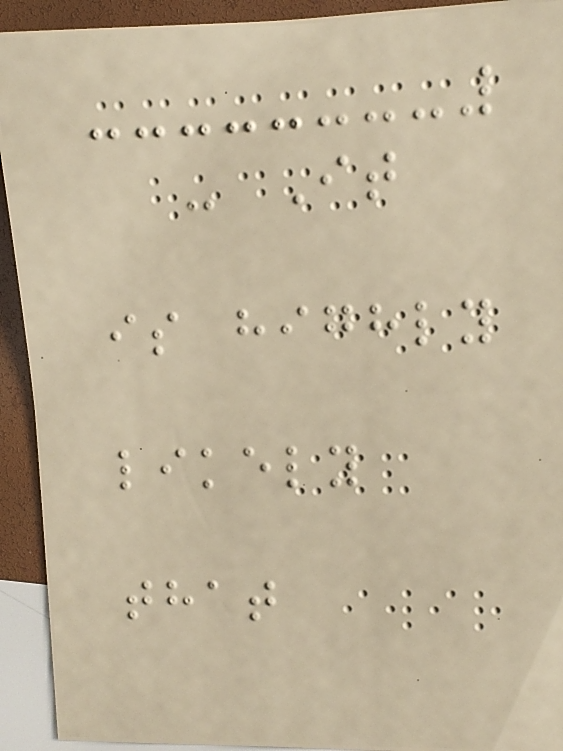- It
is highly
likely
that
